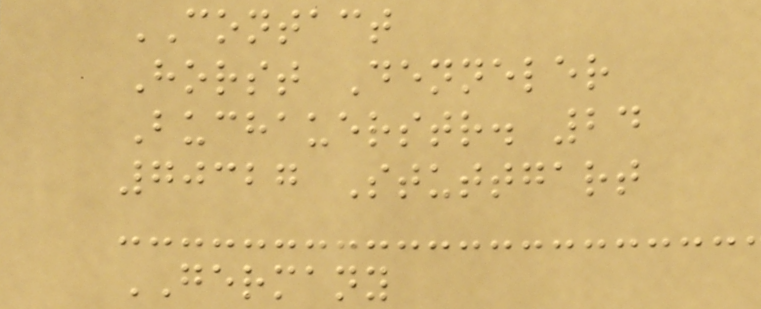CONTACT
Horst Denneler
Buchauerstr. 24
70327 Stuttgart
GERMANY
